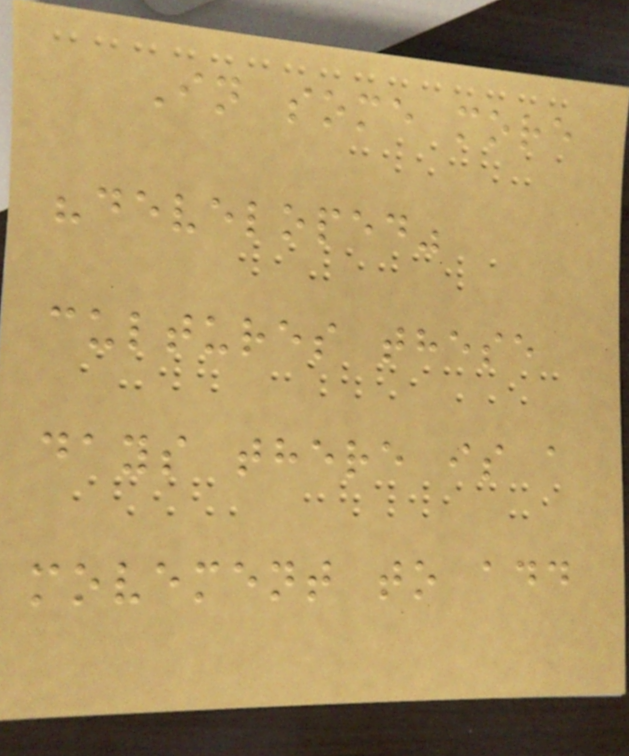In some more
"developed"
cultures these
days there is a
movement to add
